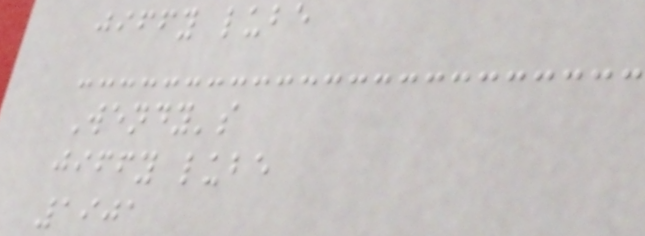jiffy lube
Wendy's
jiffy lube
1901
